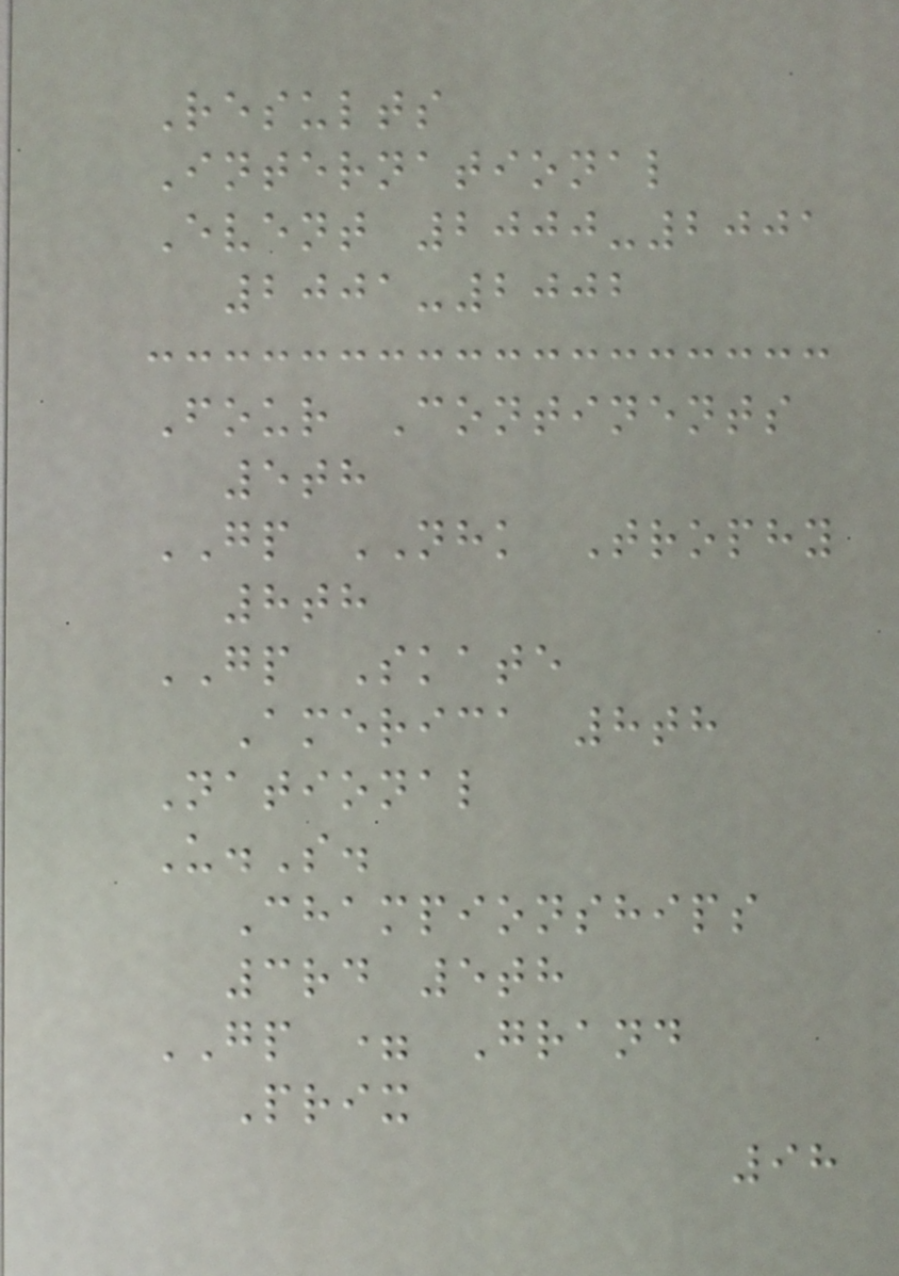Results
International
Event 2000-2001
2001-2002
Four Continents
5th
GP NHK Trophy
8th
GP Skate
America 8th
National
U.S.
Championships
3rd 5th
GP = Grand
Prix
98
